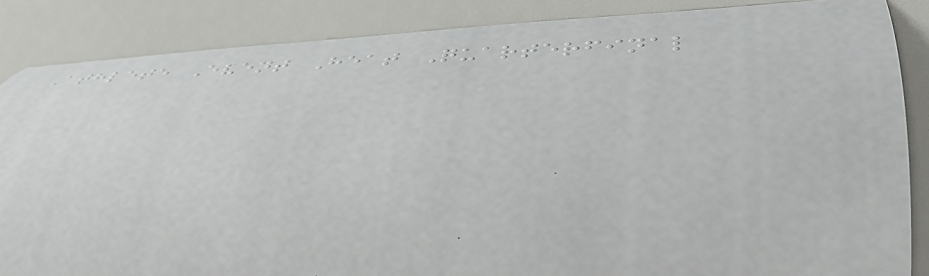Athlete Event Heat Quarterfinal
